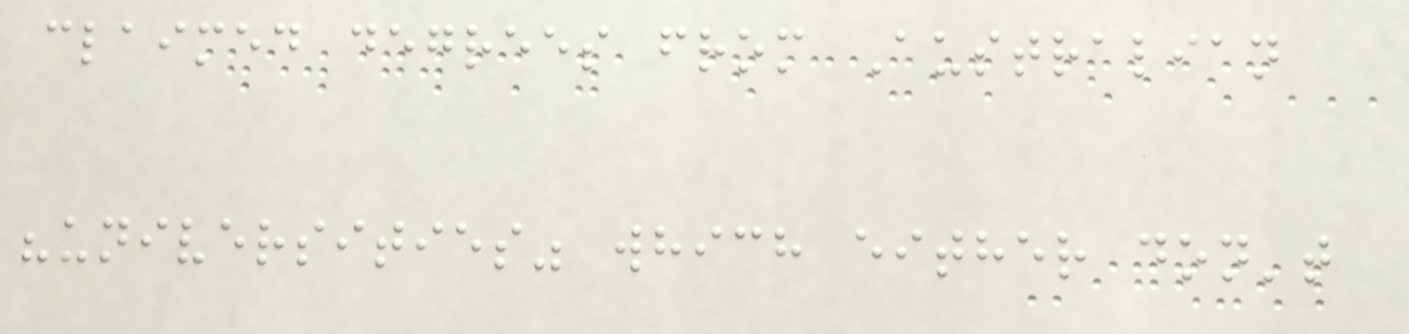claimed degrees from Australian
"universities" which either don't
